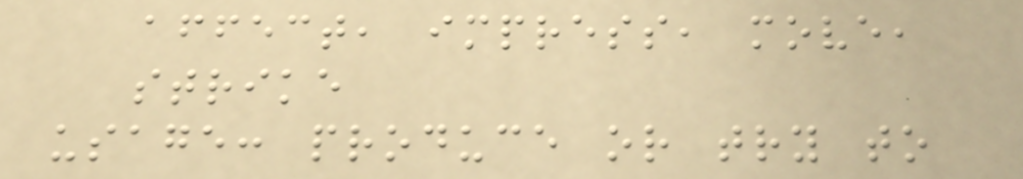affect, impress, move,
strike
usage: produce or try to
